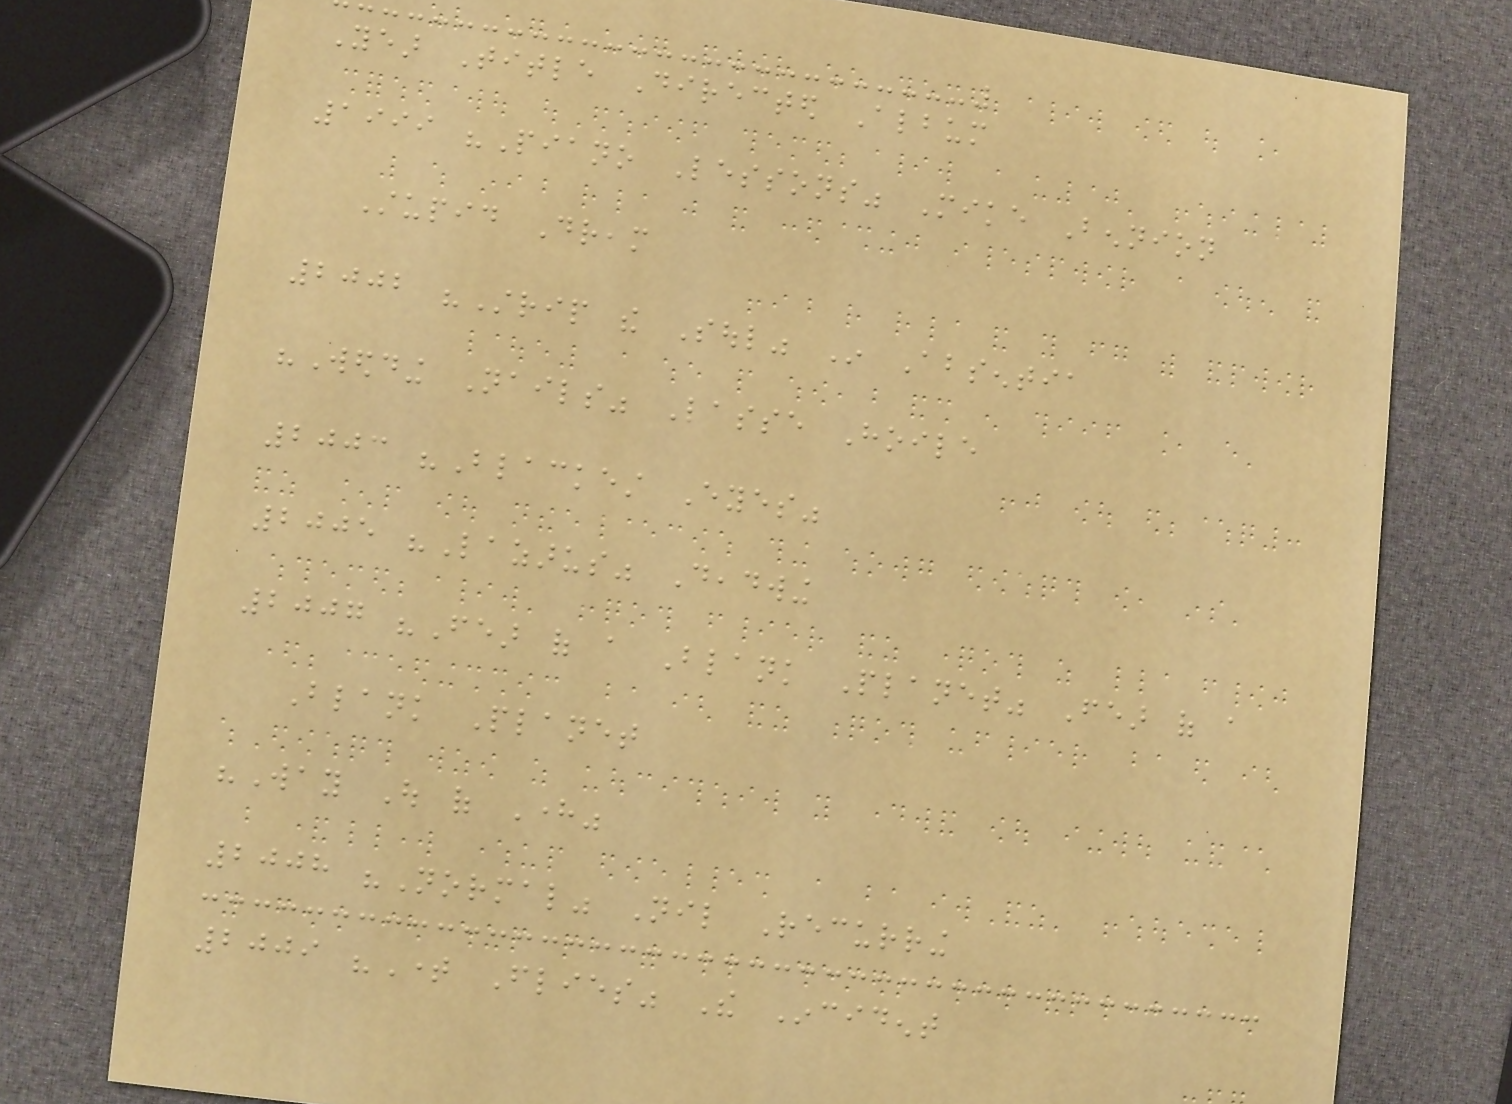Year Title Directed Album
1999 "Piano Lessons" Mike Bennion
Stupid Dream
2002 "Strip the Soul" In Absentia
"Wedding Nails" Lasse Hoile
2003 "Blackest Eyes"
2005 "Lazarus" Deadwing
2007 "Fear of a Blank Planet" Fear of a
Blank Planet
"Way Out of Here"
2008 "Normal" Nil Recurring
2009 "Time Flies" The Incident
